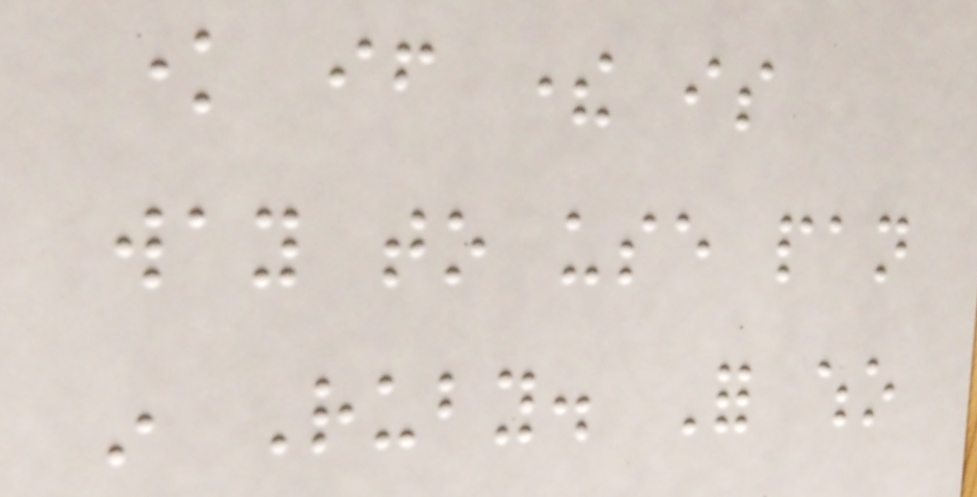know if there is
way to use pan
in Ruby. For who
